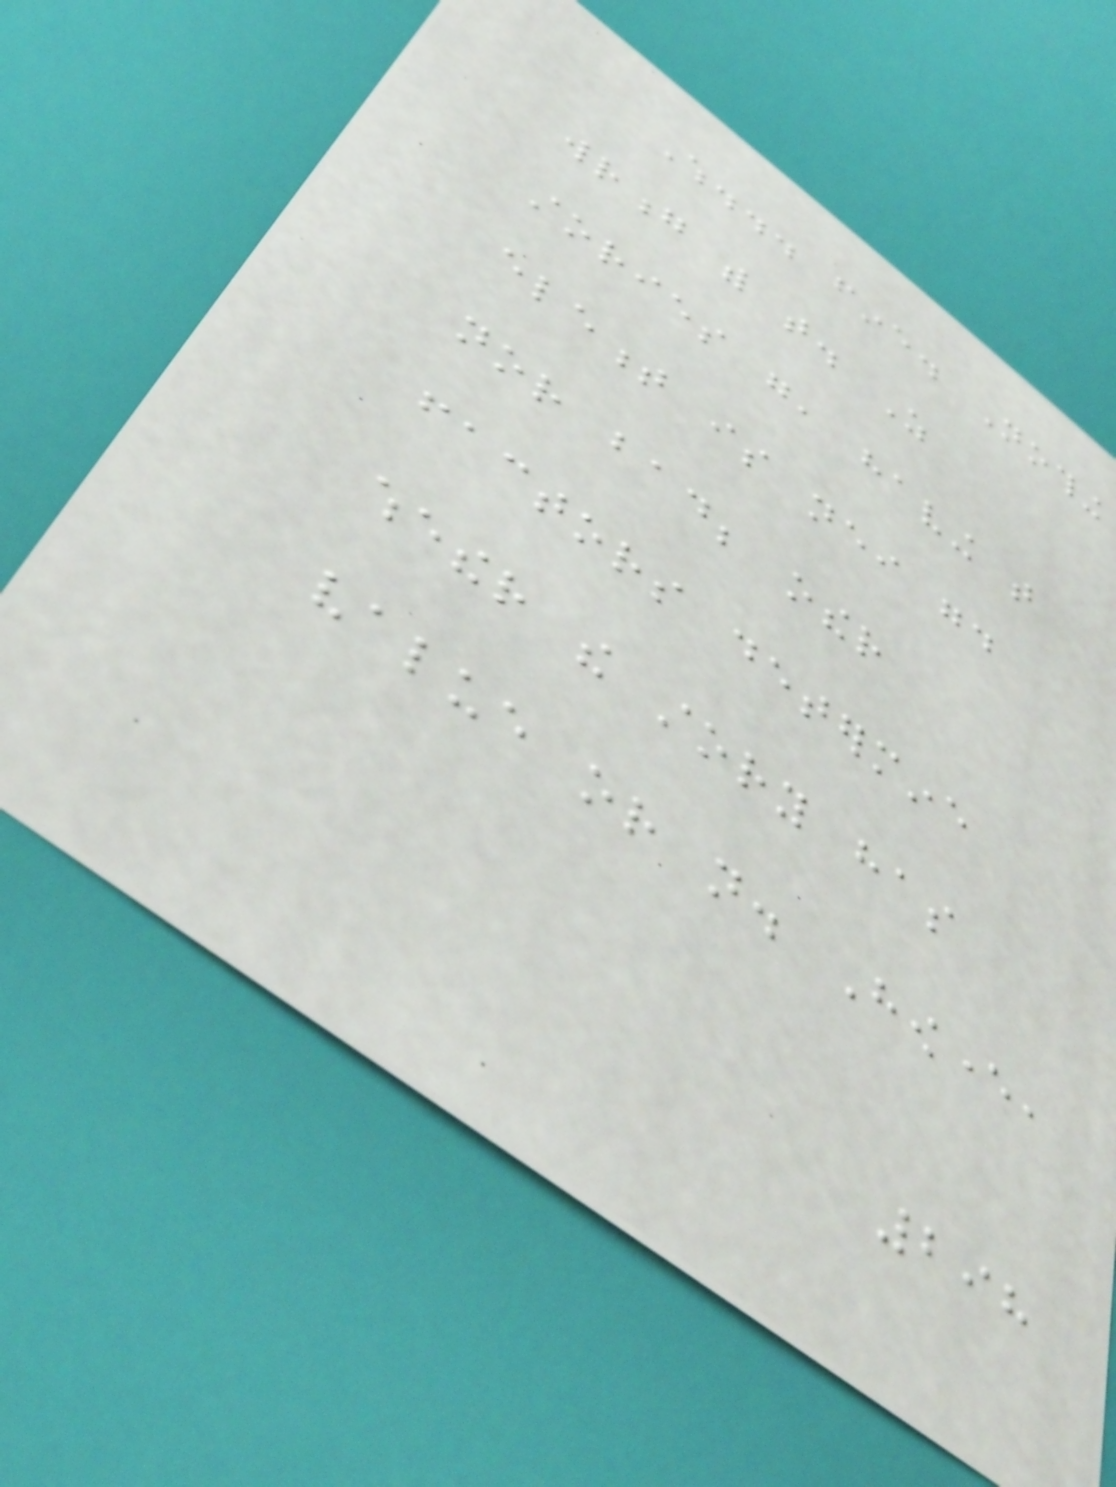Which... fine. Nothing
wrong with that. As
stories go, having that
element is neither good
nor bad; other
factors determine
whether the story has
value or not. However,
298
